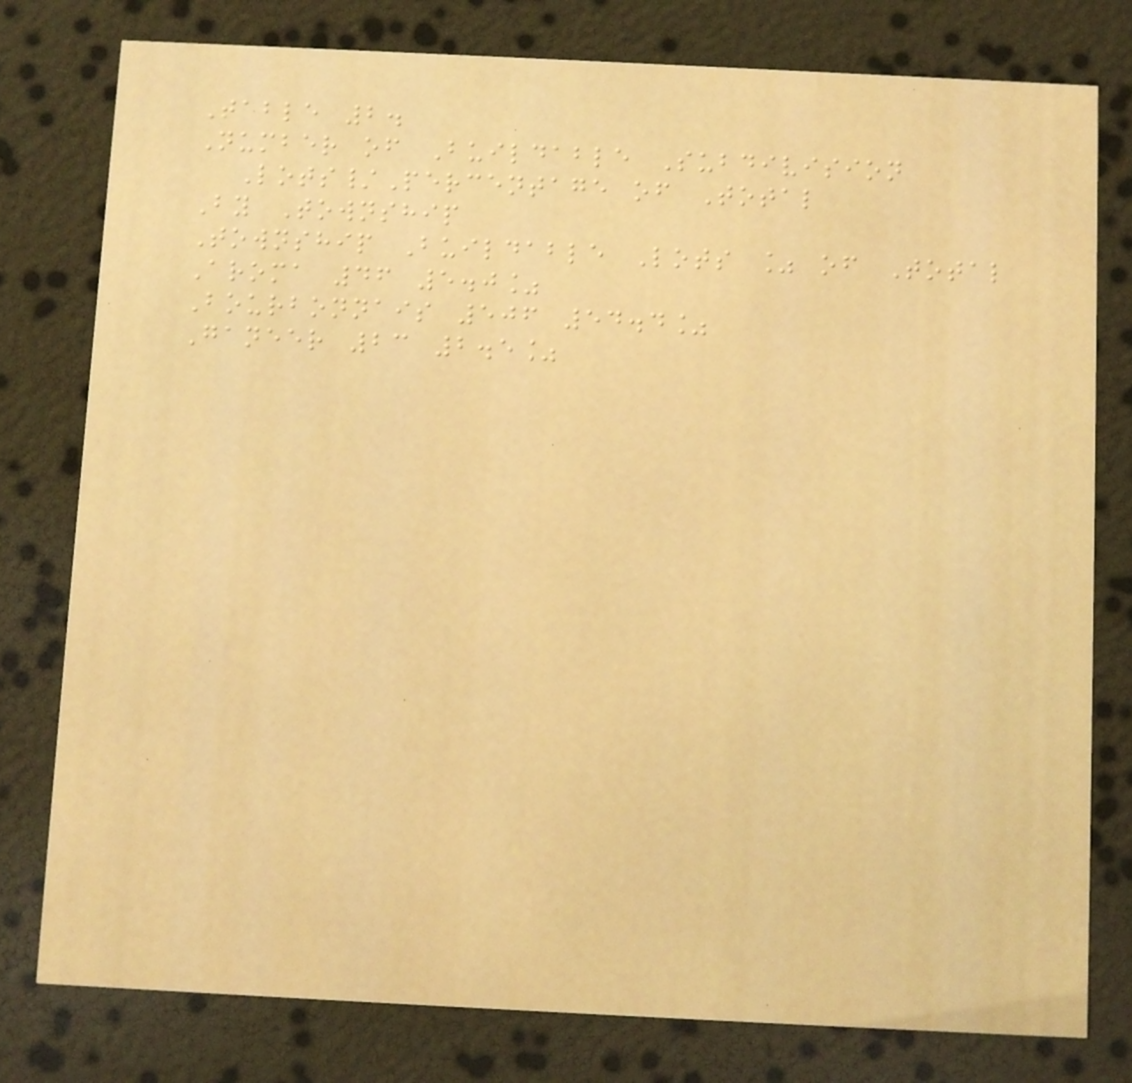Table 2.
Number of Buildable Subdivision
Lots/Percentage of Total
By Township
Township Buildable Lots % of Total
Aroma 46 5.0%
Bourbonnais 506 54.4%
Ganeer 23 2.5%
